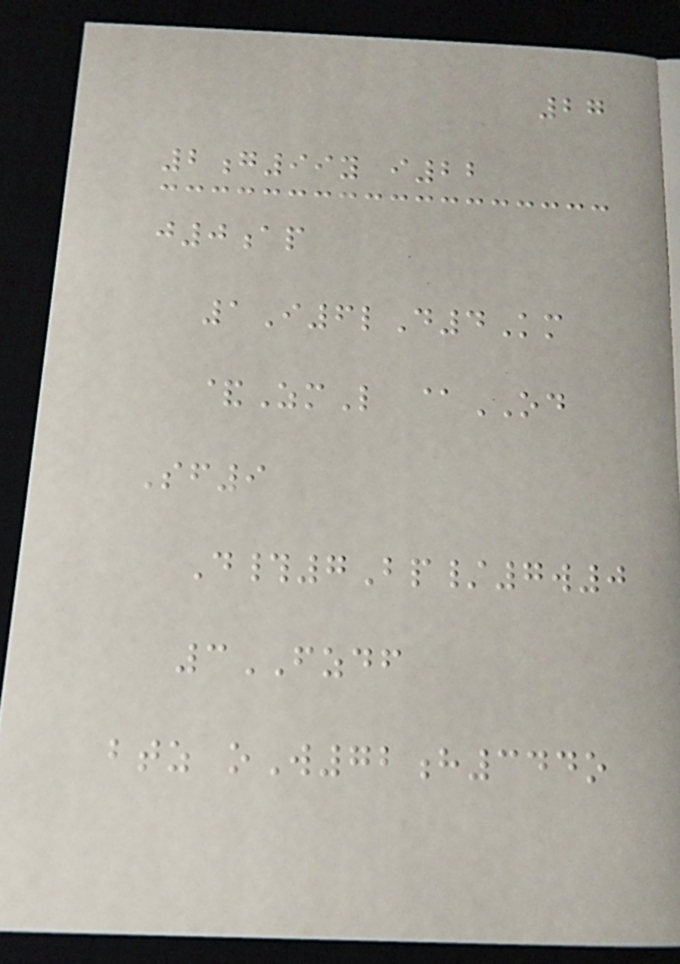27
2g99y i22
j0ap
1I6lD4Km
&ZmL @OD
Sf9
D#7Bp/7w0
3FZDF
btz oW72h344o
